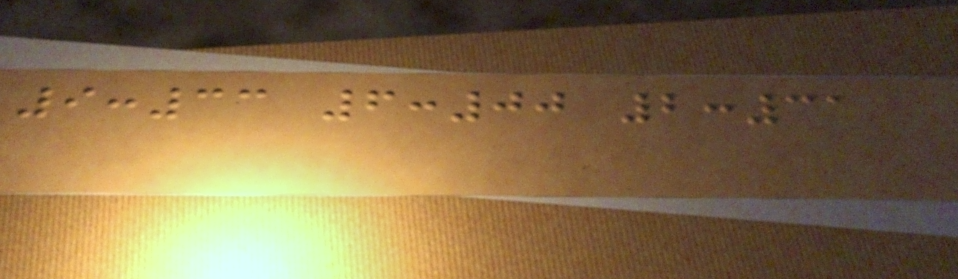9:33 6:00 2:31
